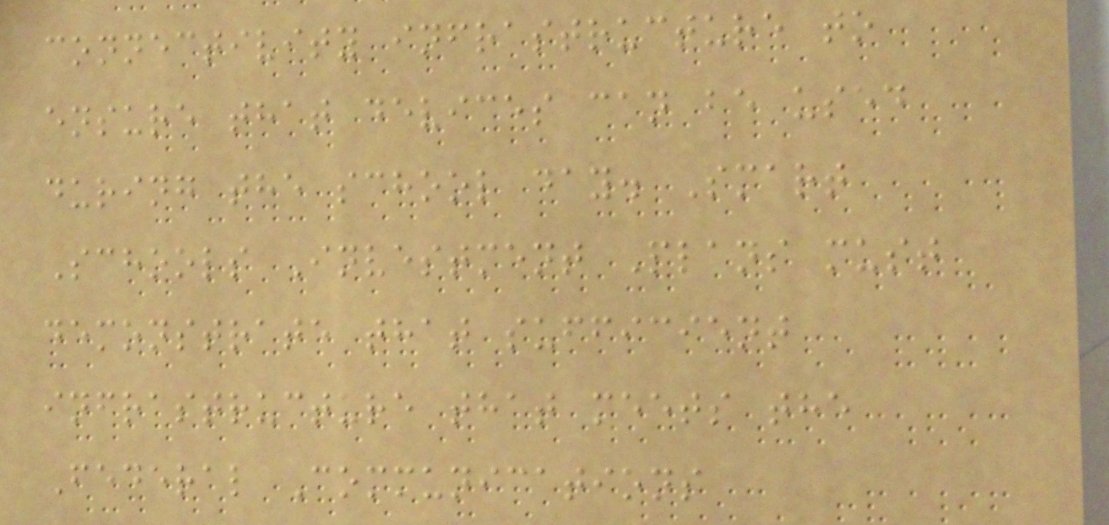connectivity infrastructure to
ensure that devices can be used
during the school day. Smart
Schools Investment Plans must
demonstrate that sufficient
infrastructure that meets the
Federal Communications
